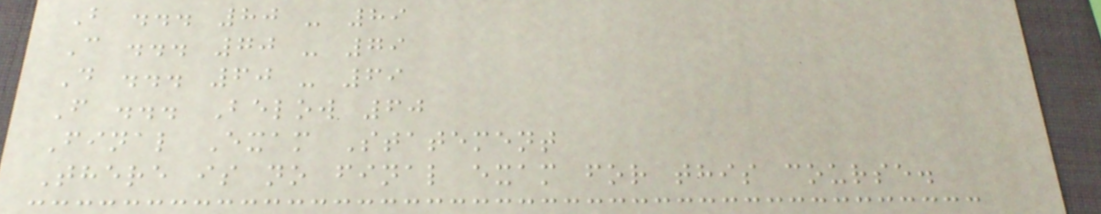B ... 80 - 89
C ... 70 - 79
D ... 60 - 69
F ... Below 60
Final Exam Statement
There is no final exam for this course.
